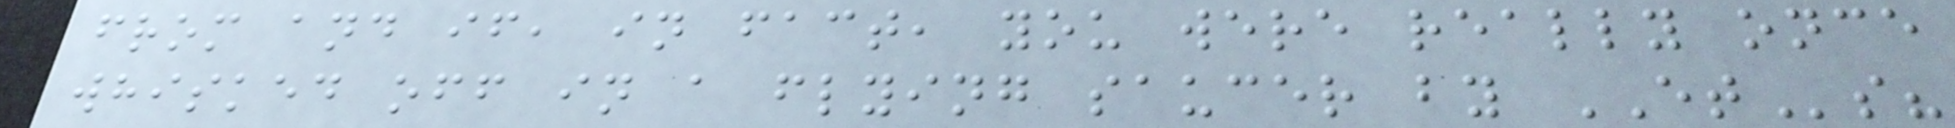from and if, in fact, you were really once
whisked off in a flying saucer by ETs?
